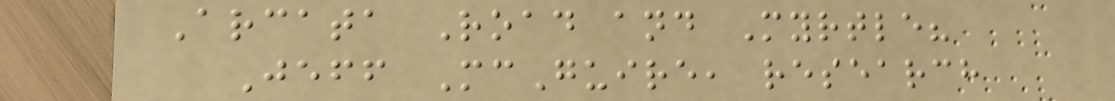Arcata Road and Myrtle?
Jeff McGuire, research
